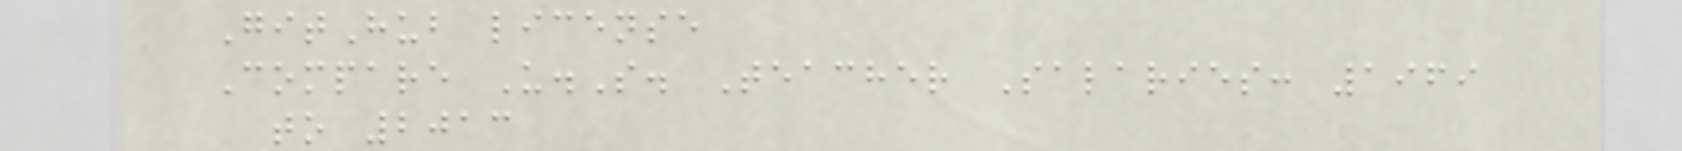GitHub license
Compare U.S. Teacher Salaries: 1969
to 2013
